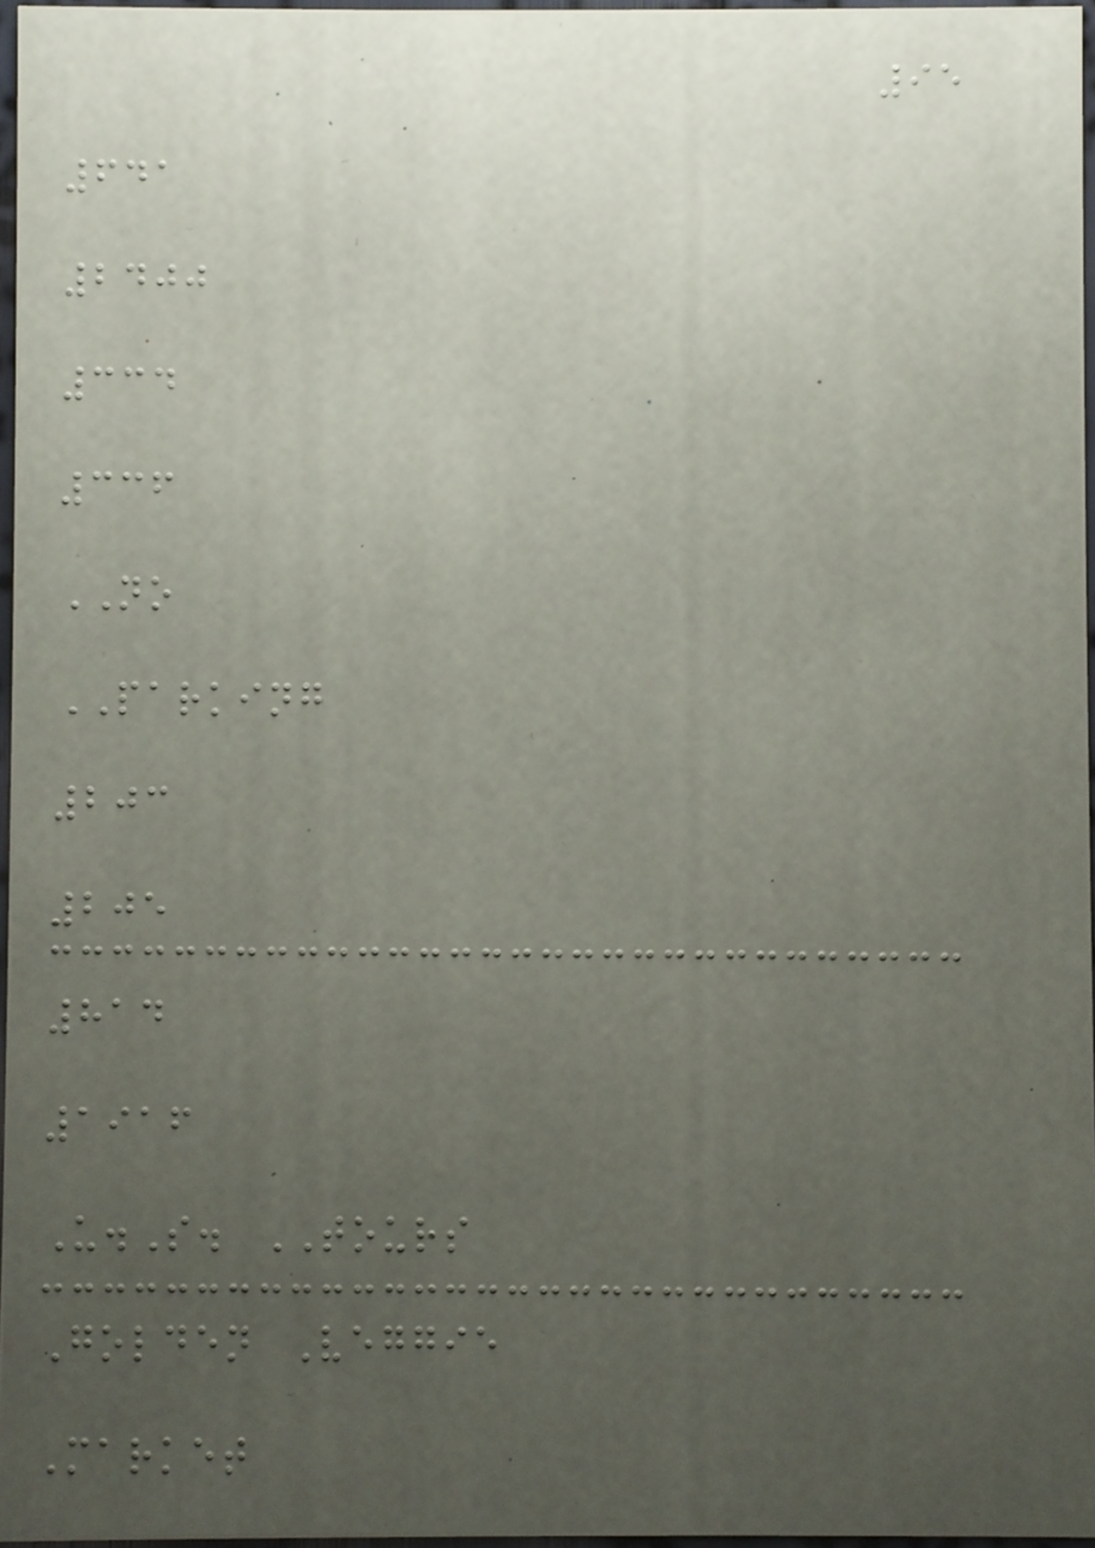95
641
2400
334
336
NO
PARKING
203
205
814
1916
U.S. TOURS
Golden Veggie
Market
